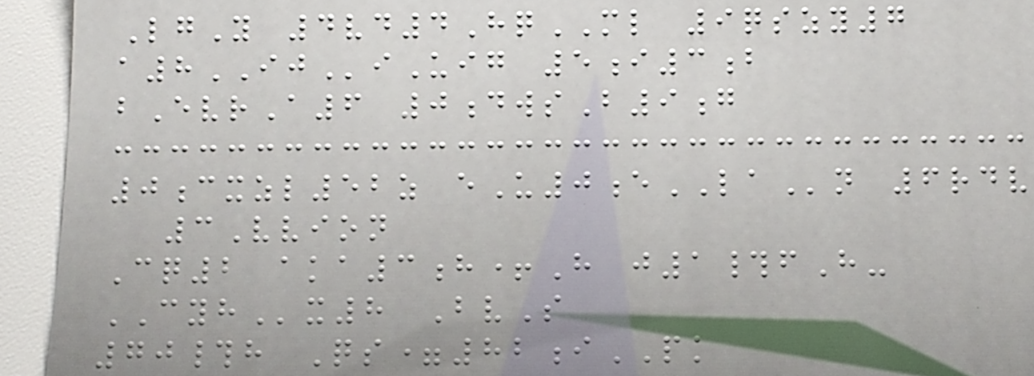LgY 4vd4HqML 9qszy7
a8IJiUig 5i3b
bEvrA6 0dwsB9g
0cxzl52z eU0eLAn 6rdv
3Vvion
Cq2 aka3h+H j1#fH-
CYHx8 BvS
70#h Qs=82iPK
